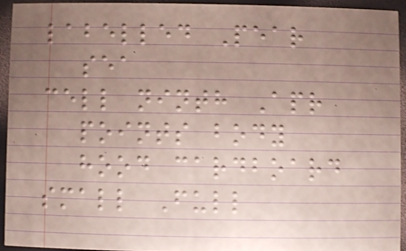labelled Pear
sea
cell ninth Apr
points body
hood cardboard
small Full
